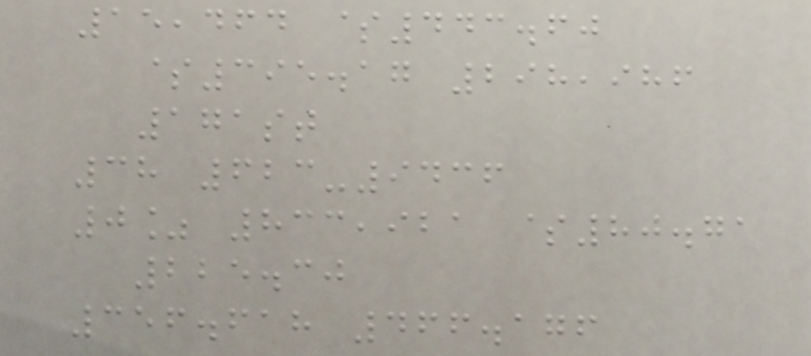15,464 $443.60
$395.17 298,986
171st
38 623-9436
0% 833,921 $80.71
225.30
356.618 466.176
